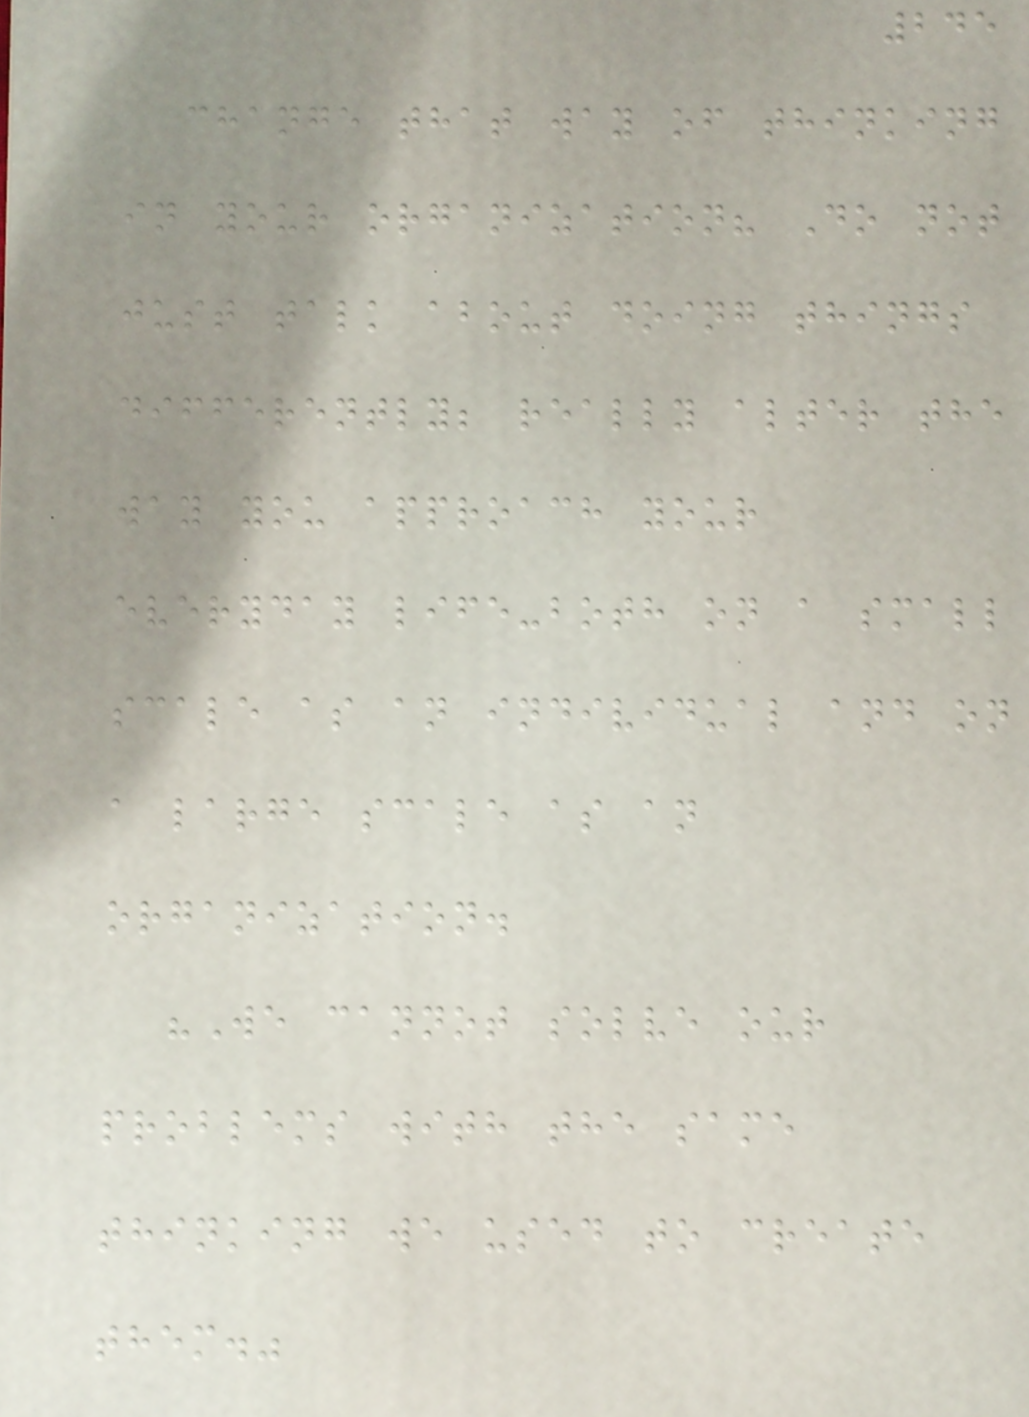245
change that way of thinking
in your organization? Do not
just talk about doing things
differently; really alter the
way you approach your
everyday life-both on a small
scale as an individual and on
a large scale as an
organization.
"We cannot solve our
problems with the same
thinking we used to create
them."
